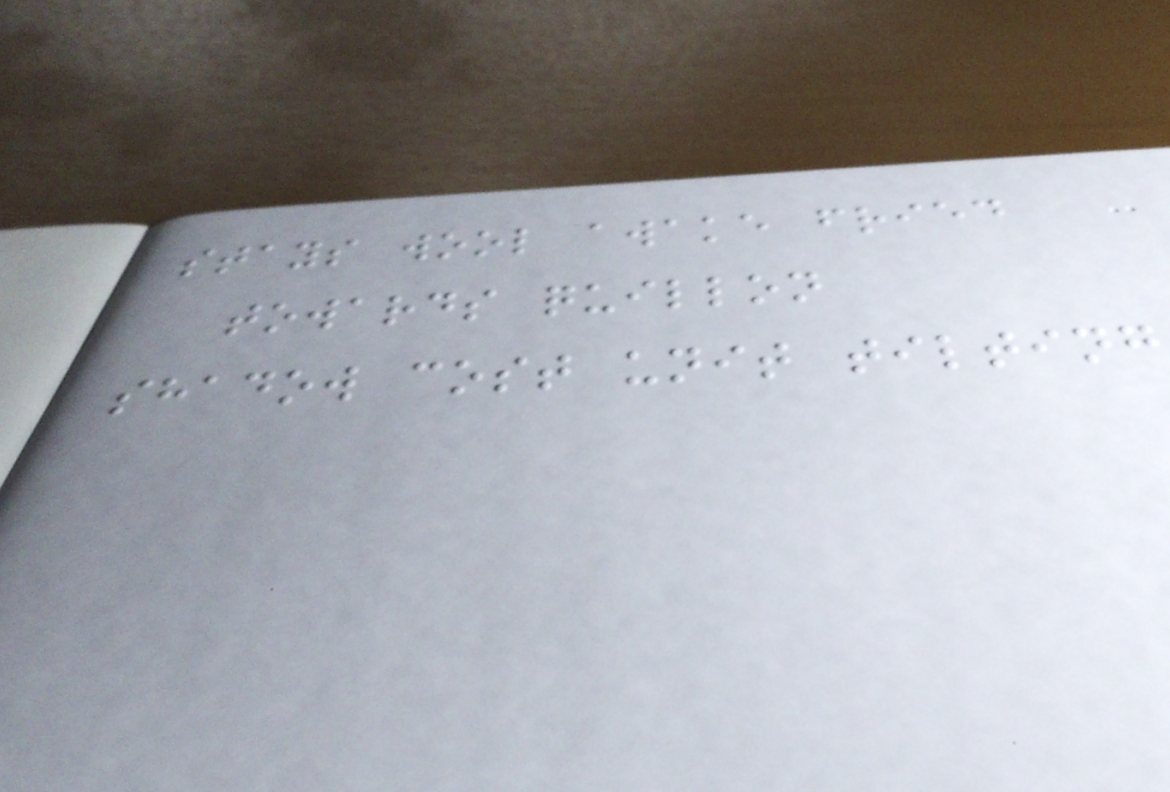stays wool awake fried
towards quillon
shadow cost unit tilting
